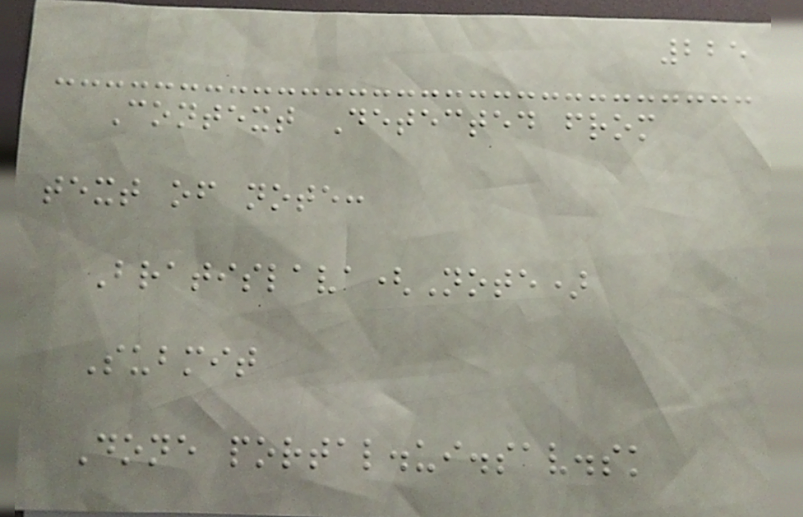225
Context Detected from
text of note:
Bratislava(Note)
Submit
Done portal.ui.sav.sk
